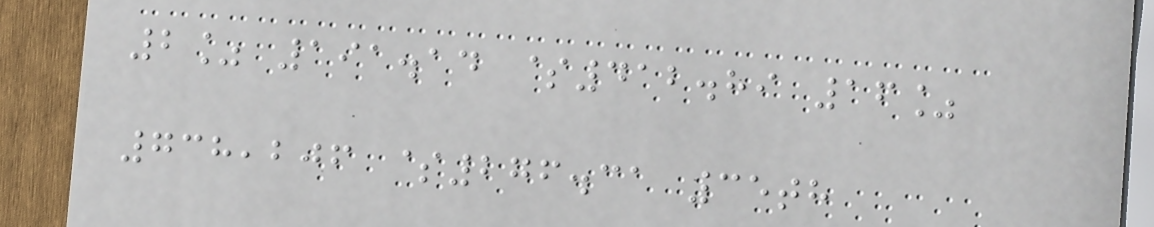2% 191.14 $412.89 16%
738,206 $276.31 35th
